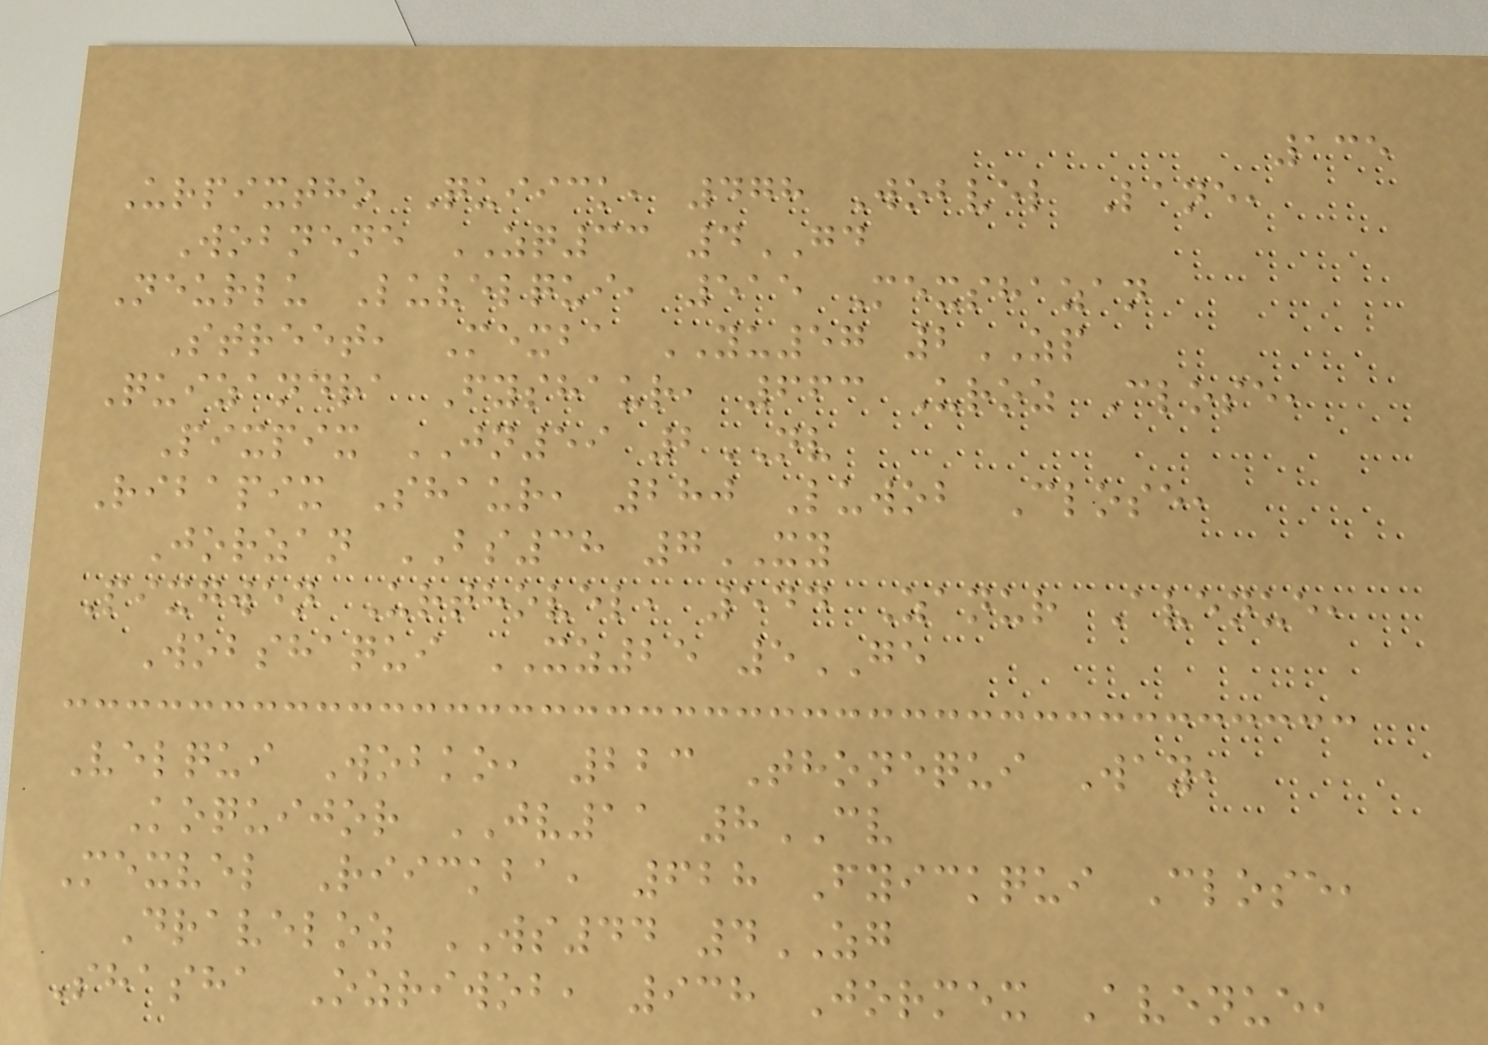135
Urpixtho Quiick, 478 Wobvel Lane,
Wobnene ZQ33 4GD
Neurlu Luvelqui, 515 Mexshazan
Street, Mexba YU57 2ZP
Quizandra Fyshaur, 663 Uroz Close,
Pixpix JN59 2NV
Ribapix Shaur, 280 Luwob Close,
Jorzan BS38 7XY
Pixgwen Urthovel, 544 Zanur Avenue,
Wobshaqui XZ25 5GE
Velqui Wobko, 223 Thonequi Way,
Koquijor JV11 8CV
Mexvel Riickba, 628 Fyickqui Close,
Draveloz WS44 4ZG
Shasha Ozriwob, 938 Jormex Avenue,
